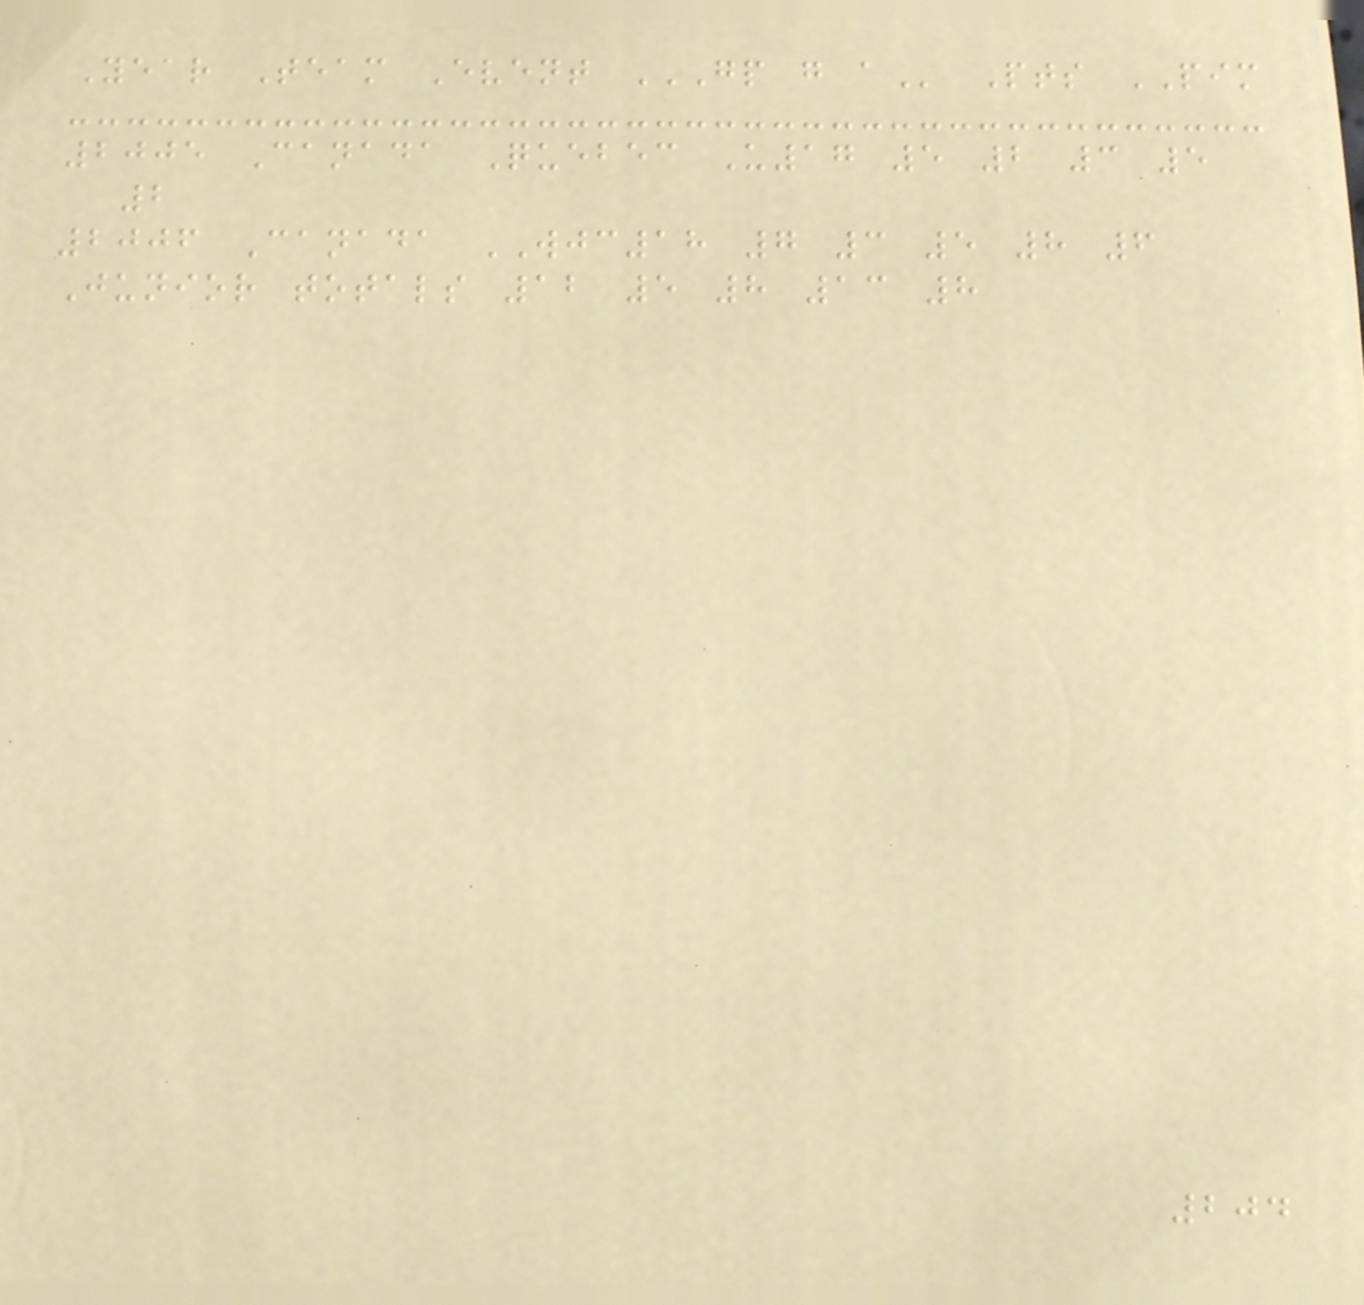Year Team Event GP G A Pts PIM
2005 Canada Quebec U17 5 2 3 5
2
2006 Canada WJC18 7 3 5 8 6
Junior totals 12 5 8 13 8
204
